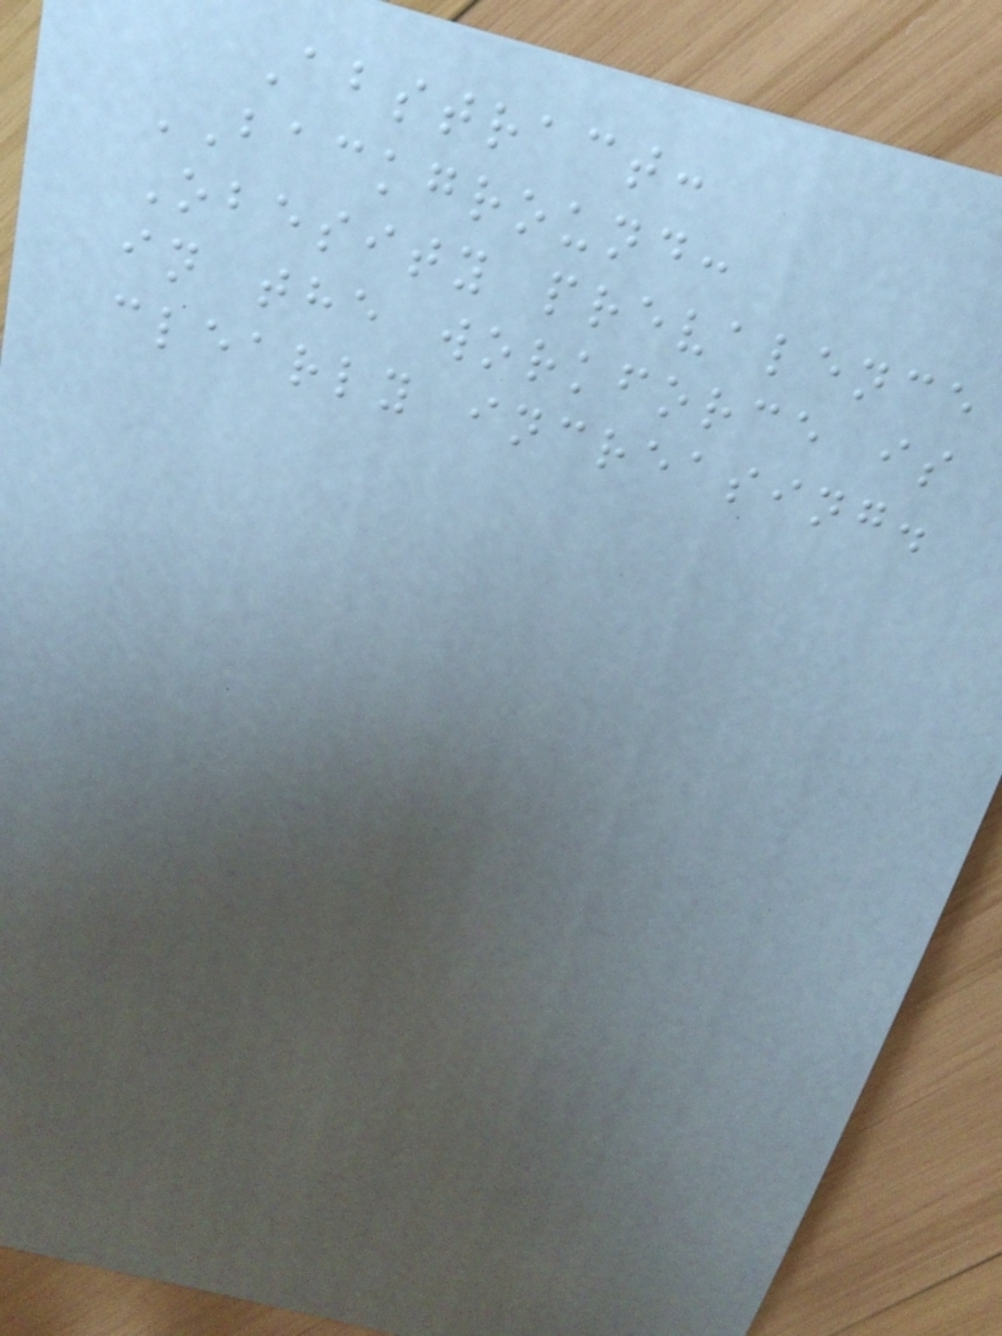Abstract:
BACKGROUND:
Obesity prevalence
in the workforce is
clearly increasing.
